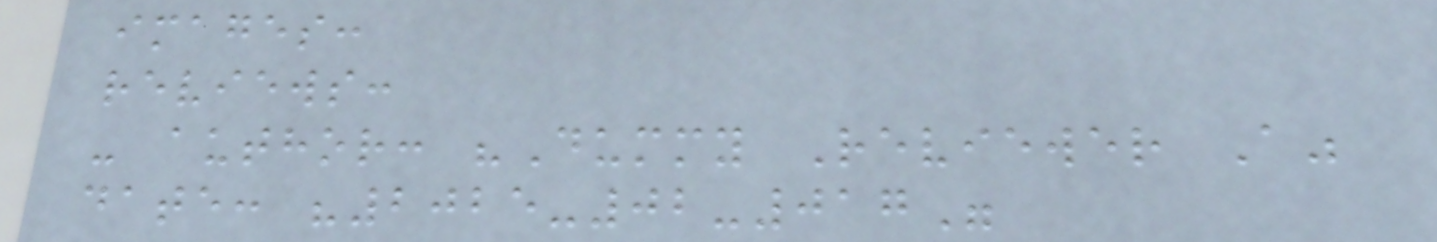images:
reviews:
- author: "Dummy Reviewer A"
date: "2025-02-017"
